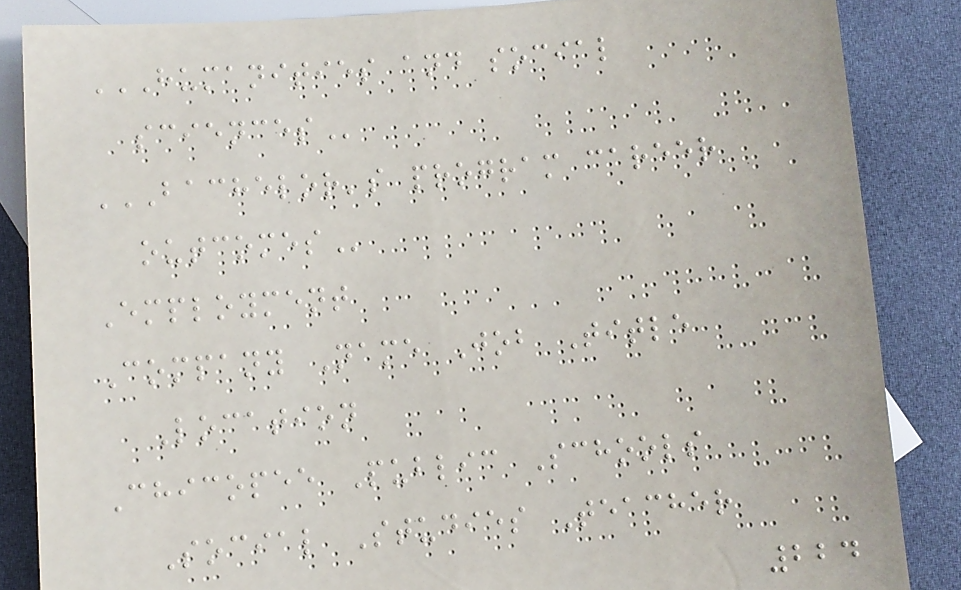HUMANITIES AND SOCIAL
SCIENCES
BACHELOR'S PROGRAM CAREER
OUTCOMES
Employment
Company Name Job Title
Location
Chicopee Public Schools
Social Studies Teacher
224
